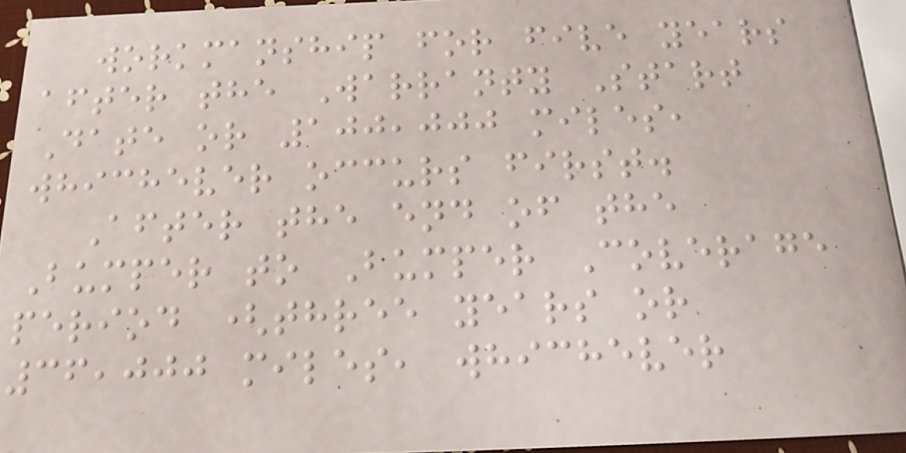workmanship for five years
after the Warranty Start
Date or 100,000 miles,
whichever occurs first.
After the end of the
Bumper to Bumper Coverage
period (three years or
36,000 miles, whichever
